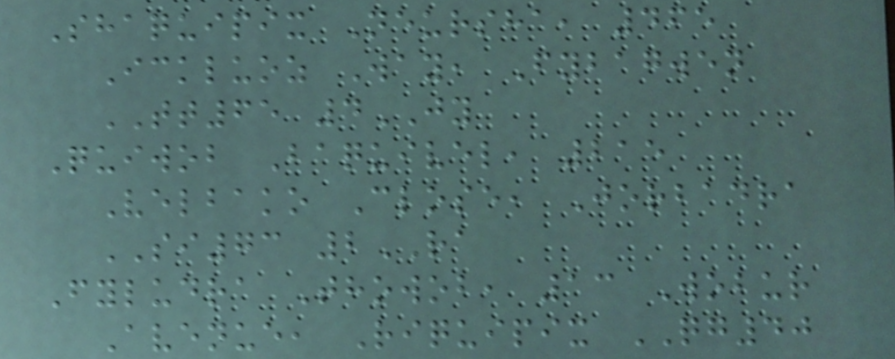Shaquipix Neursha, 465
Ickluoz Way, Fybagwen
TT65 4JY
Quiwob Baquivel, 215
Velbako Close, Jorbadra
SI73 2RA
Fyludra Thowob, 13 Wobur
Avenue, Riquipix QG40
